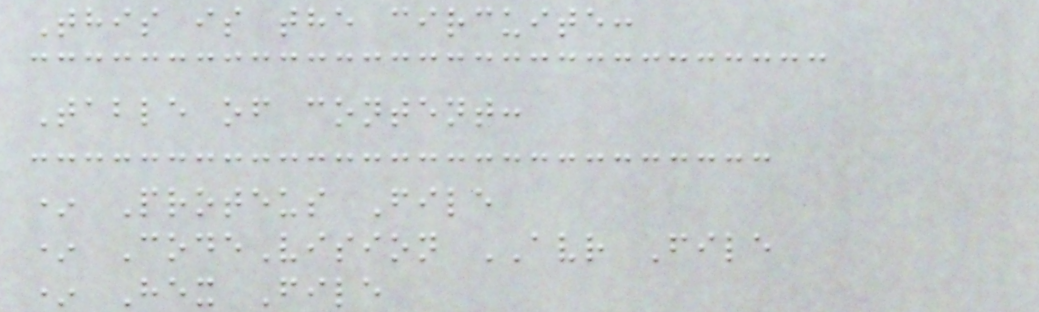This is the circuite:
Table of content:
* Proteus File
* CodeVision AVR File
* Hex File
